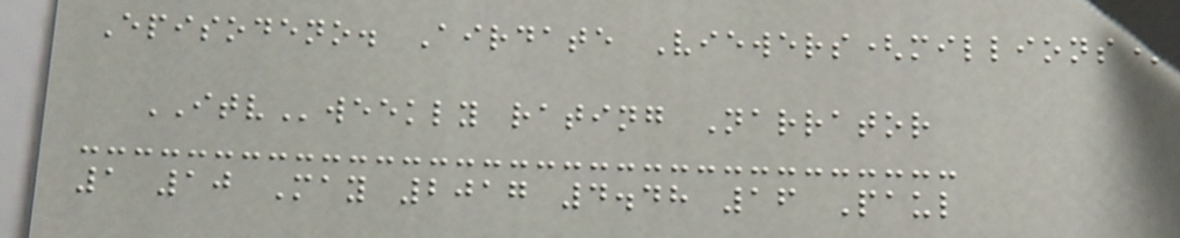Episodeno. Airdate Viewers(millions)
ITVweekly rating Narrator
1 10 May 2017 4.48 16 Paul
